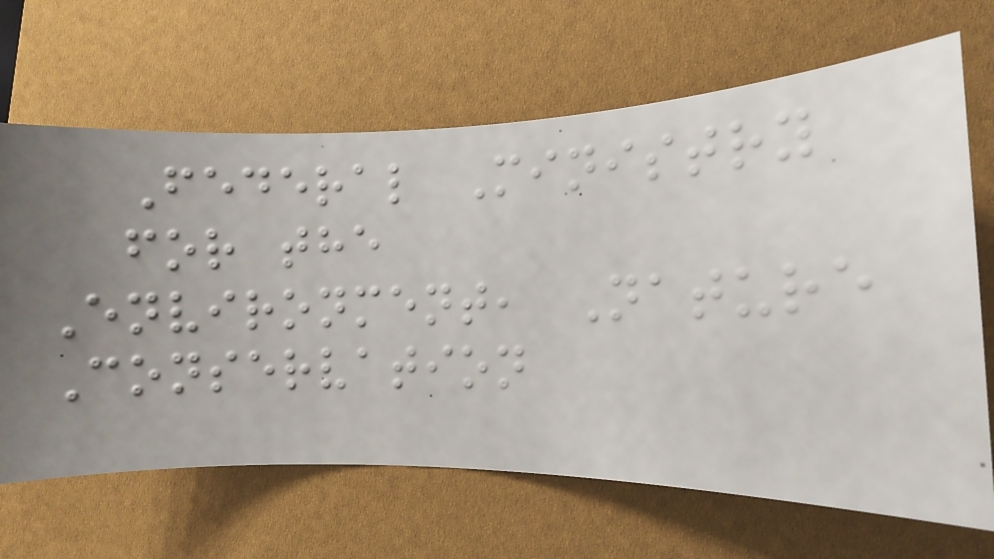Federal Ministry
for the
Environment, Nature
Conservation
